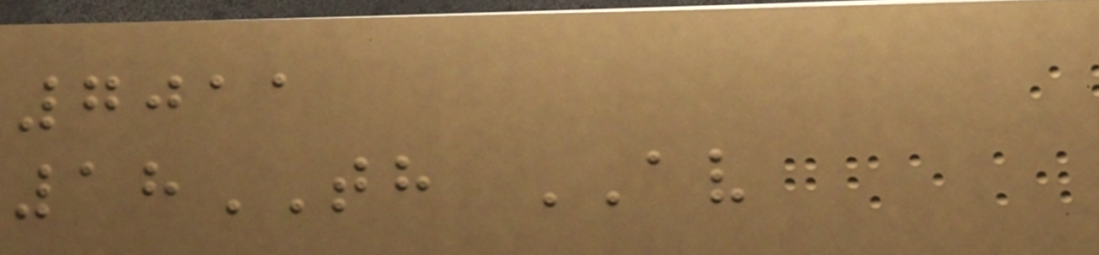7011
18TH AV
